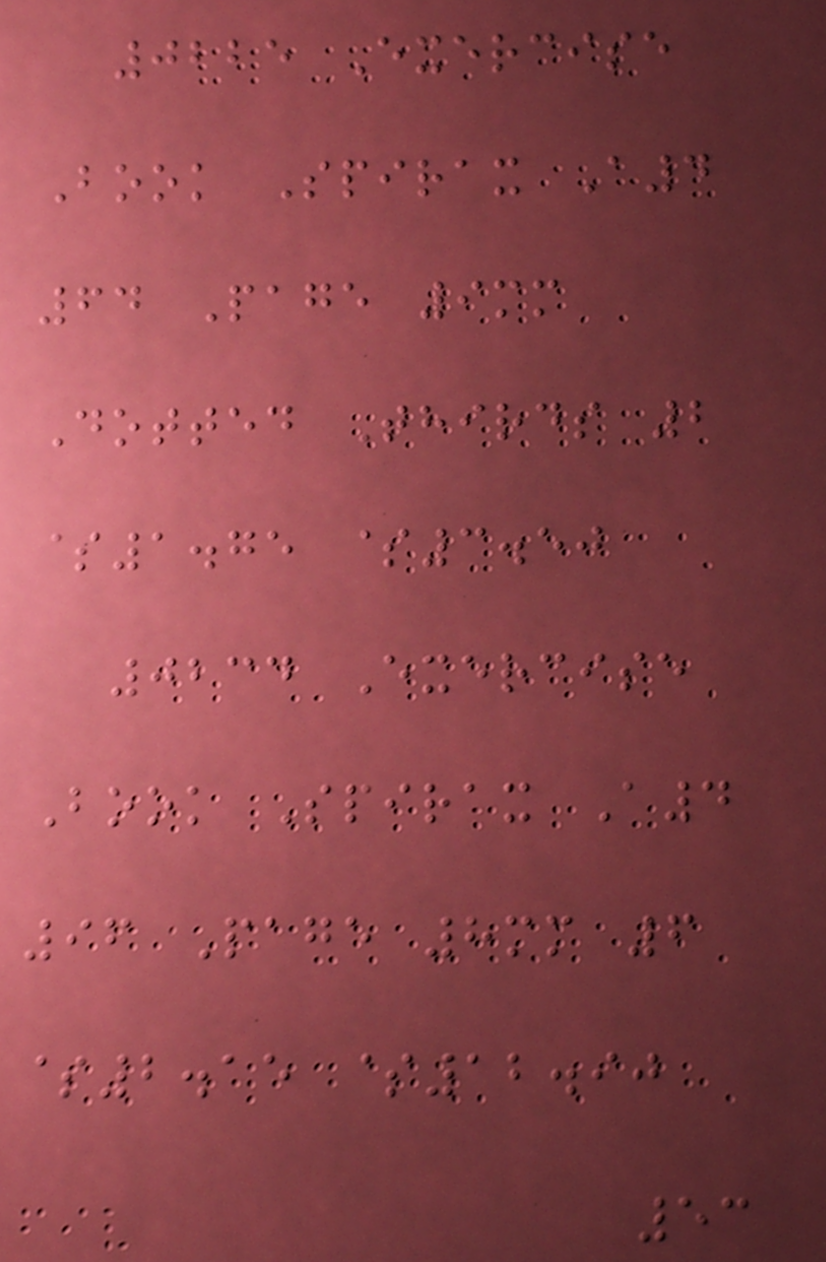0225 Exercise
Book Spirax A4
64 Page 9mm
Dotted Thirds 2
$1.75 $3.50
0234 Exercise
Book Spirax A4
96 Page 8mm 6
$2.15 $12.90
53
